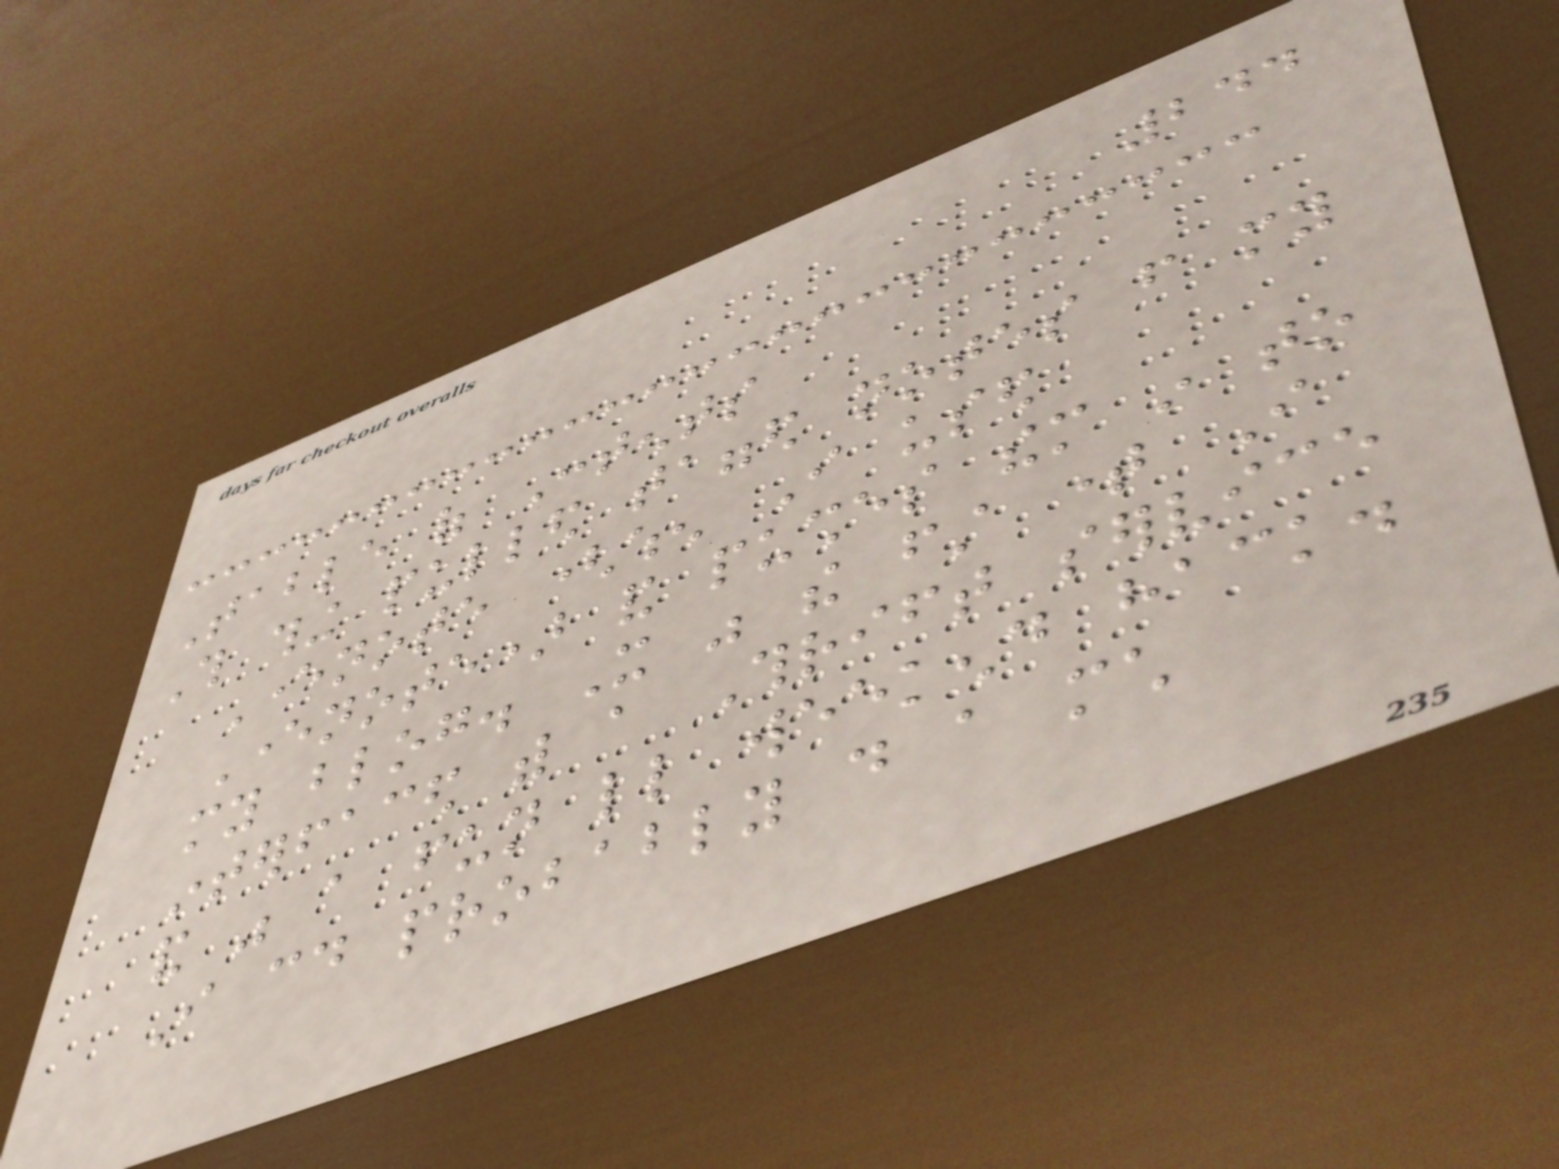244
Table of Contents
This thing pulled tagged notes from my
Evernote (when I used
Evernote) and pushes them in to
my blog. It was the first time I
interfaced with a Thrift service
and was a fun little weekend hack.
I could probably do a much
